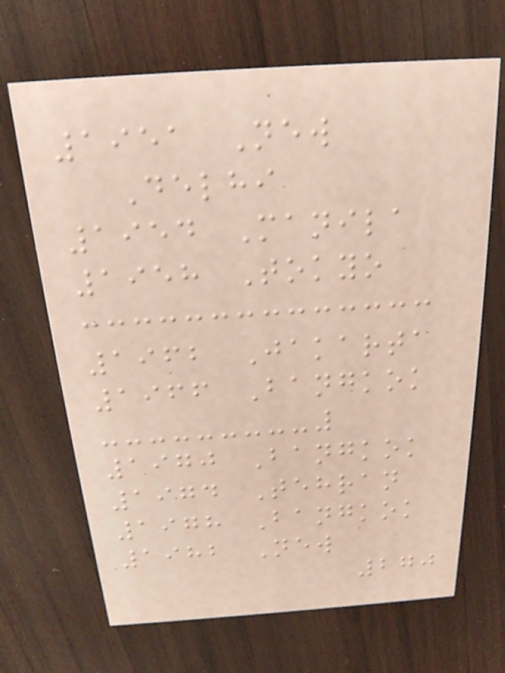1951 New
Delhi
1954 Manila
1958 Tokyo
1962 Jakarta
1966 Bangkok
1970 Bangkok
1974 Tehran
1978 Bangkok
1982 New
270
